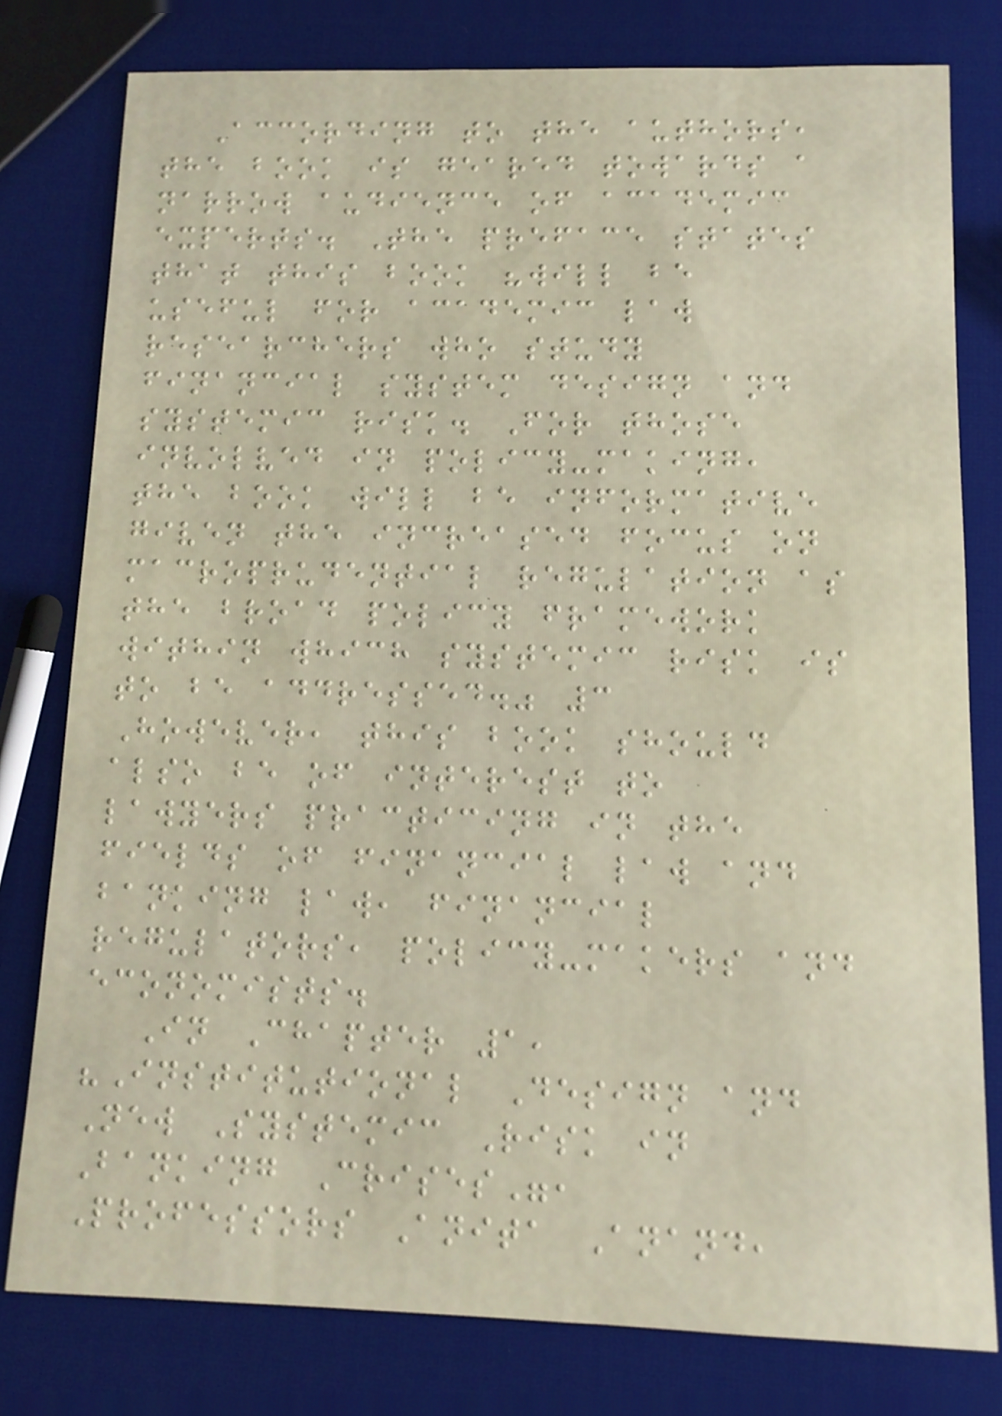According to the authors,
the book is geared towards a
narrow audience of academic
experts. The preface states
that this book "will be
useful for academic law
researchers who study
financial system design and
systemic risk. For those
involved in policy-making,
the book will be informative
given the increased focus on
macroprudential regulation as
the broad policy framework
within which systemic risk is
to be addressed." 3
However, this book should
also be of interest to
lawyers practicing in the
fields of financial law and
banking law, financial
regulators, policy-makers and
economists.
In Chapter 1,
"Institutional Design and
New Systemic Risk in
Banking Crises",
Professors Anita Anand,
